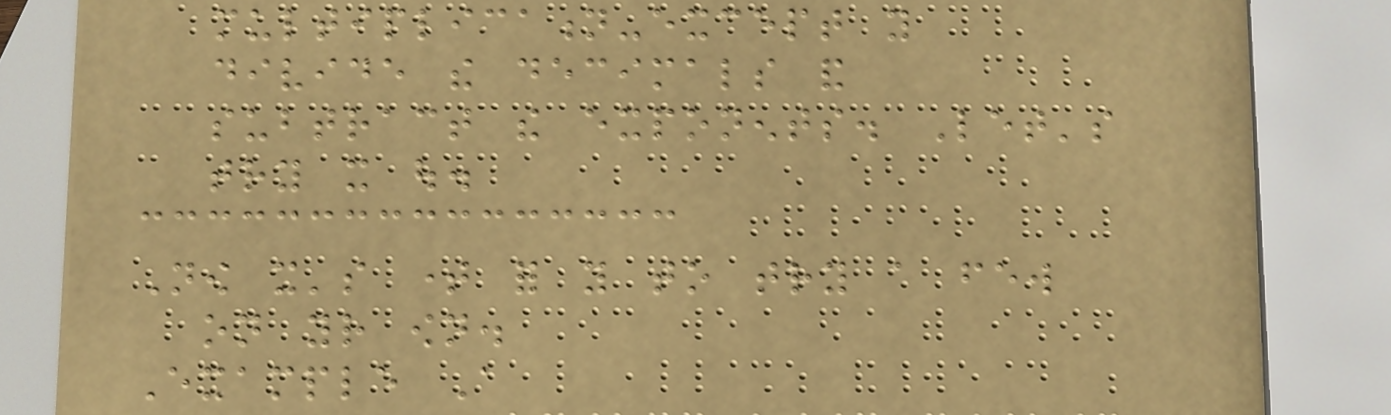multiplication-except you
divide the decimals and
subtract the exponents. Let's
try it out.
Now it's time for you to try a few
on your own.
Example A
